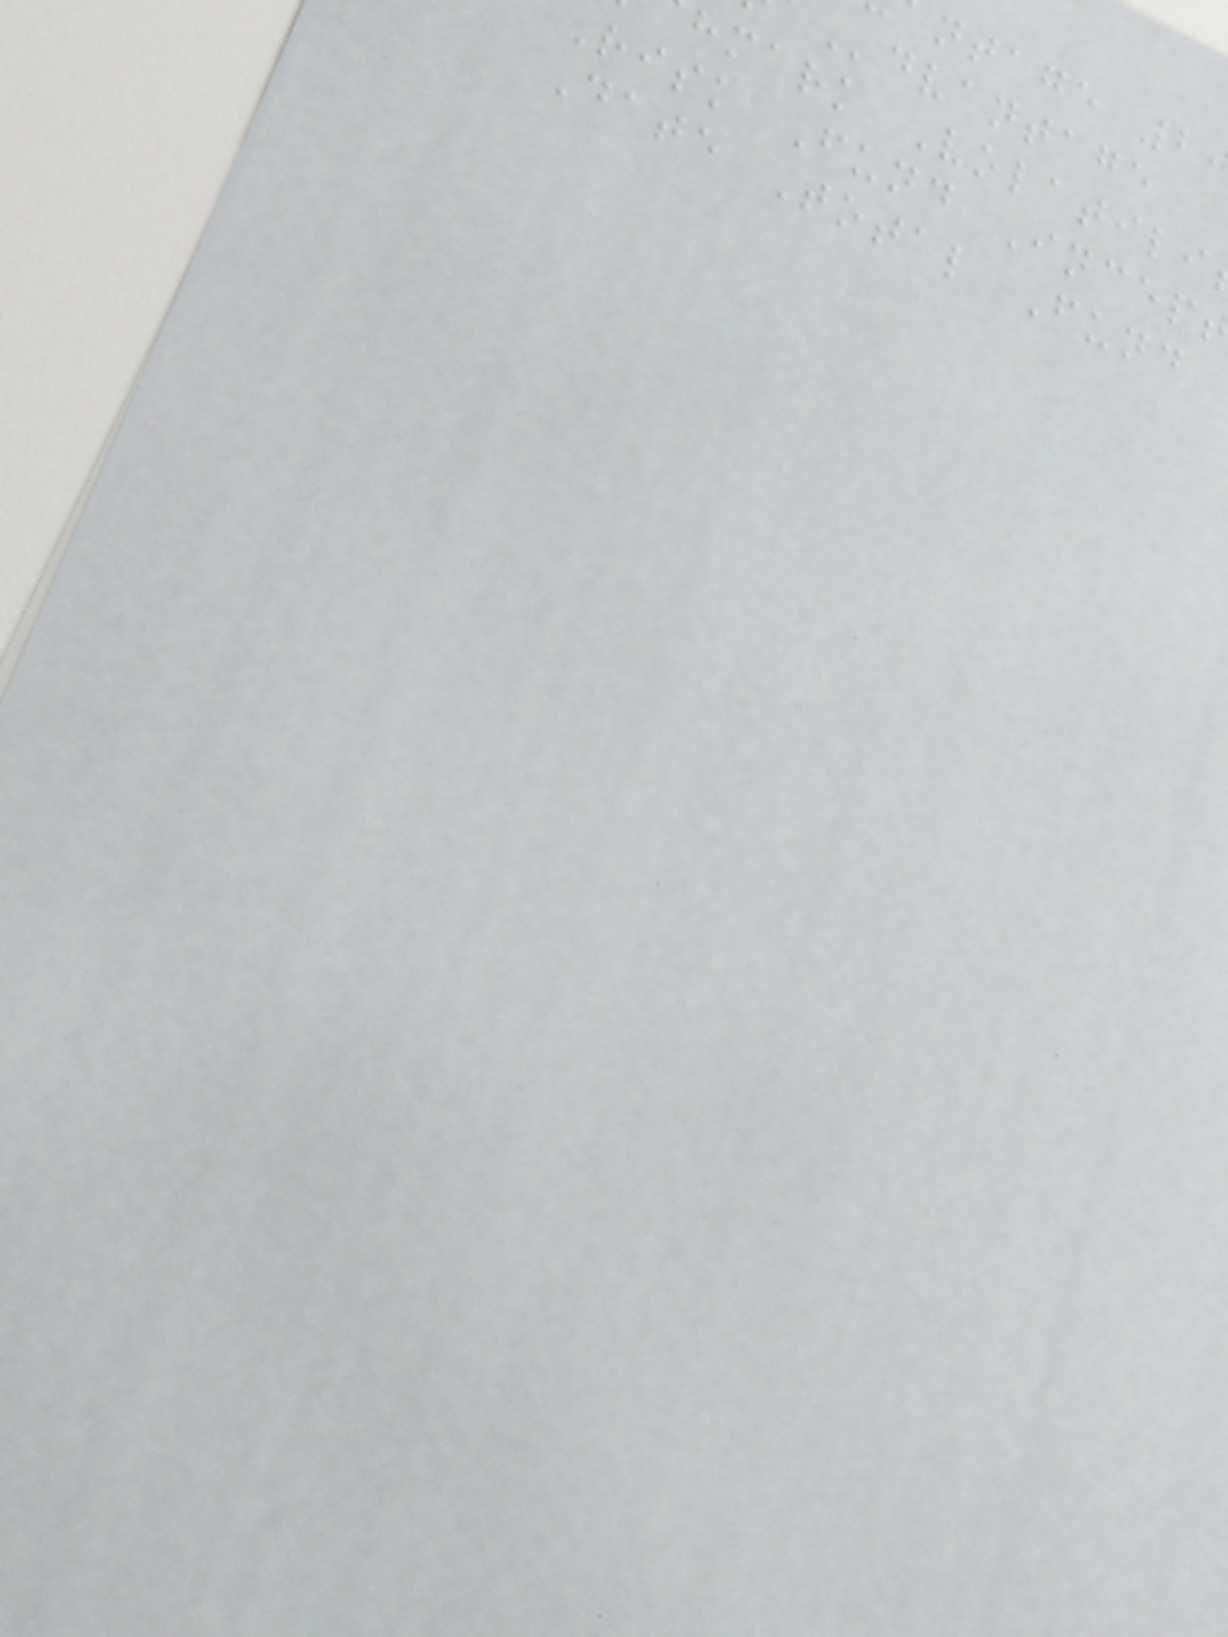ntage 2
dvantage
hmark Volatili
Risk Fund Incep
Date Total Fund
